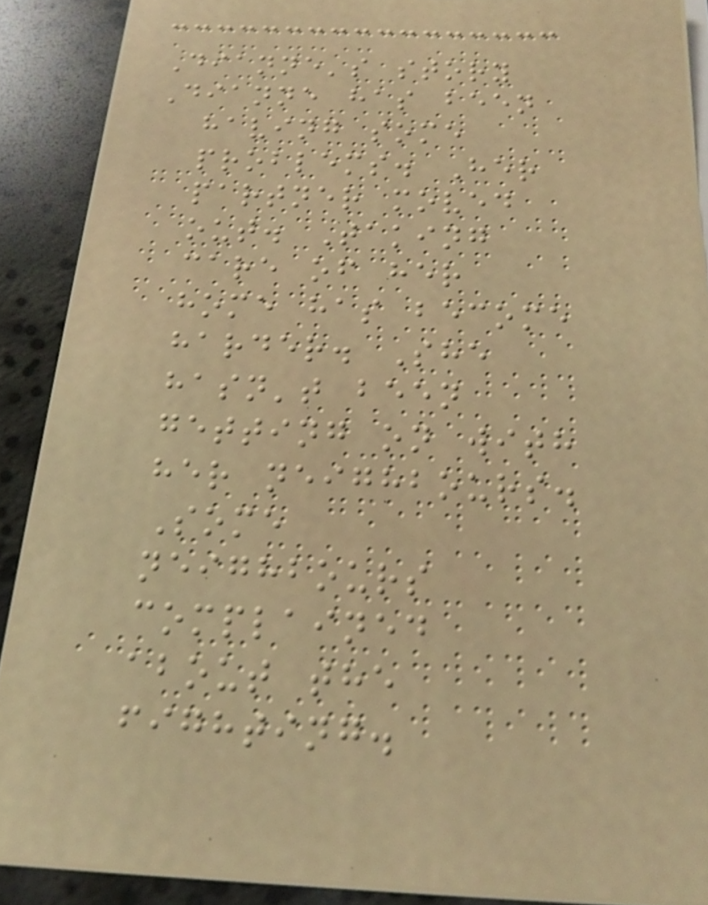Dianne's story
Dianne has been
having some
problems. Her
partner moved
out. Taking
care of her
home has become
harder. She
hasn't been
getting on with
her neighbours.
Some
neighbours
complained
about the
fighting.
